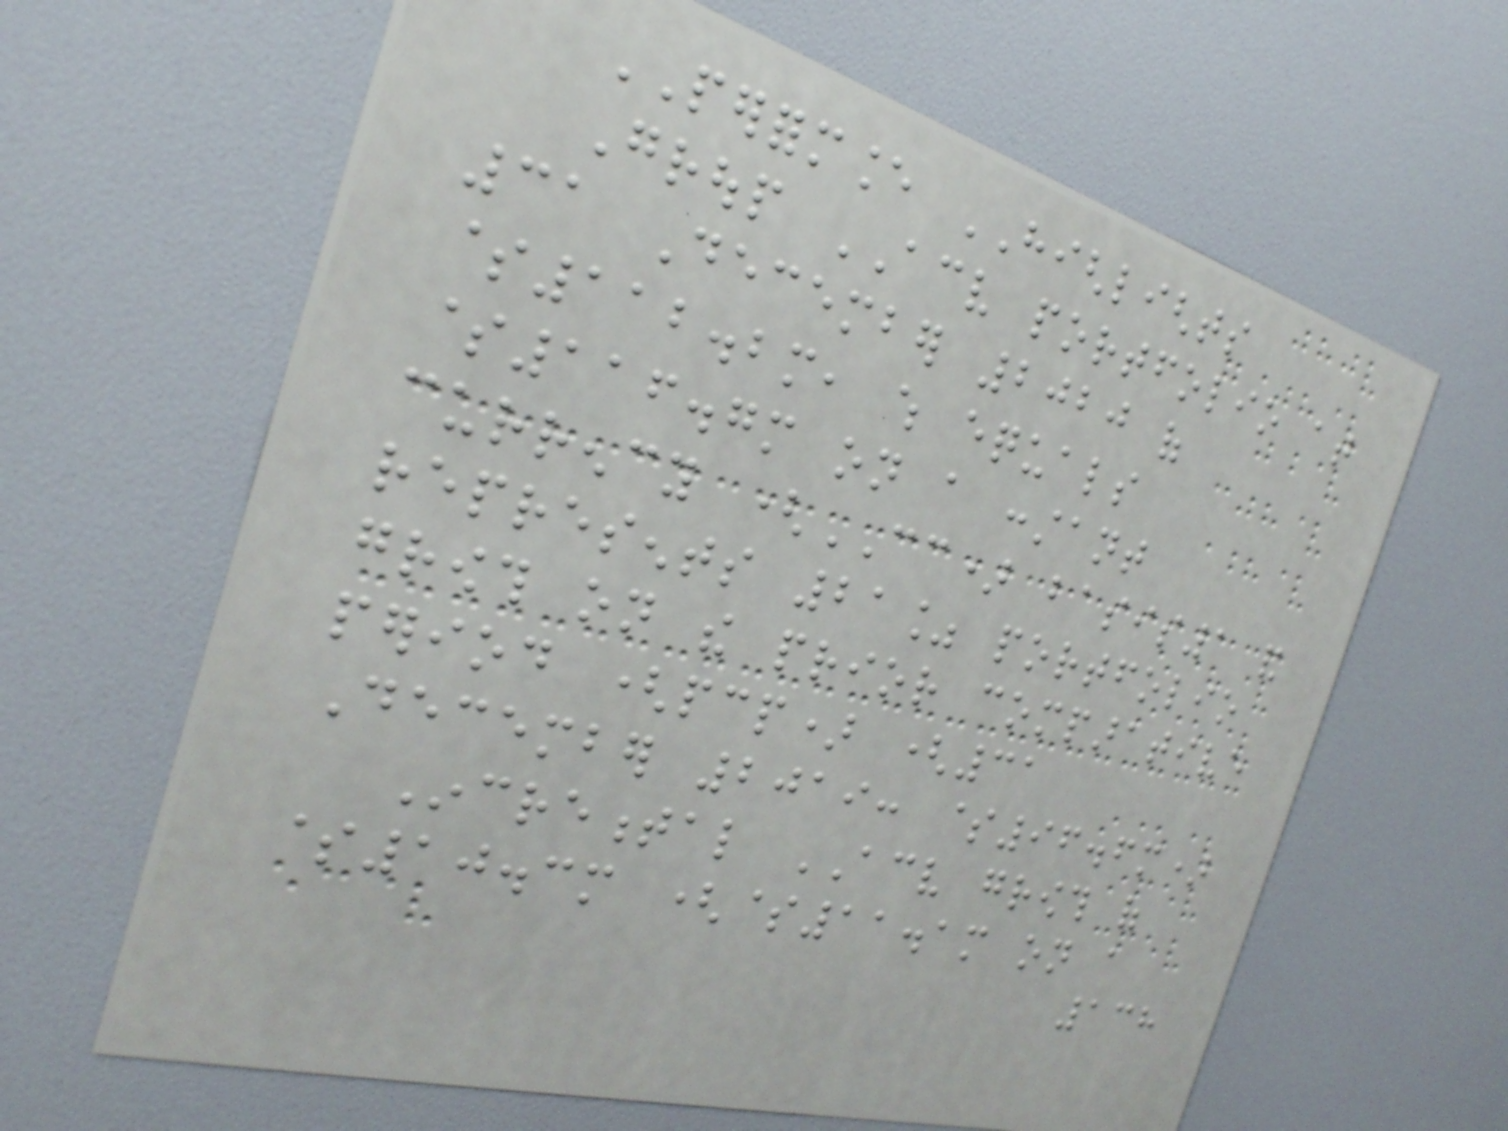PERFORMANCE HIGHLIGHTS
Group ACV portfolio at
31 December 2020 of
$112.2m, which equals
$116.7m on a constant
currency (CC) basis1 and
represents 21% portfolio
growth on the prior comparative
period (pcp) (31
December 2019: $96.6m)
Incremental ACV growth of
$10.3m ($11.1m on a
138
